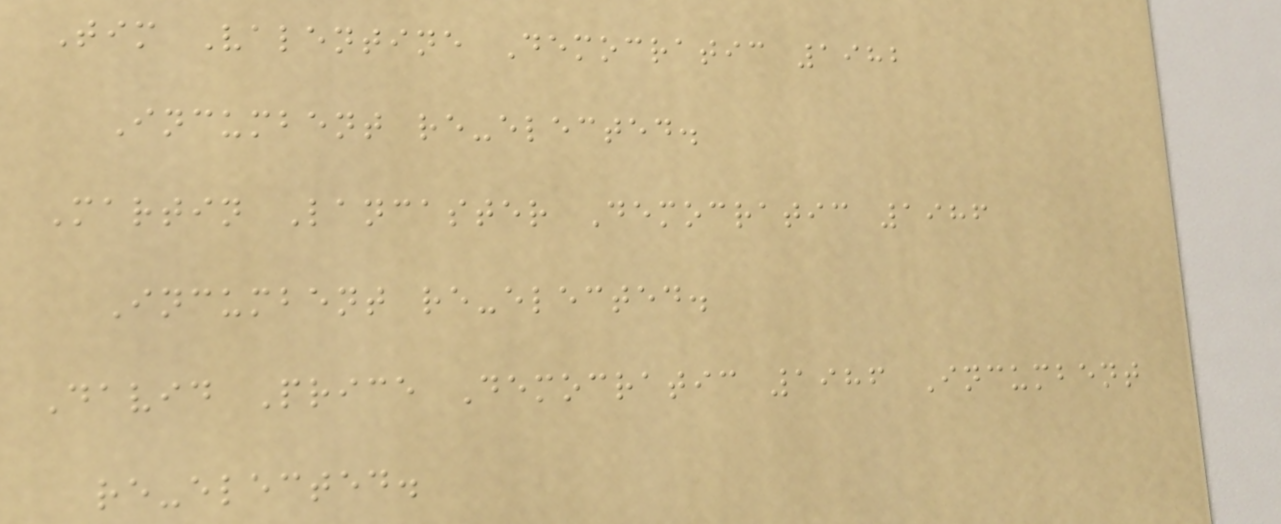Tim Valentine Democratic 1982
Incumbent re-elected.
Martin Lancaster Democratic 1986
Incumbent re-elected.
David Price Democratic 1986 Incumbent
re-elected.
